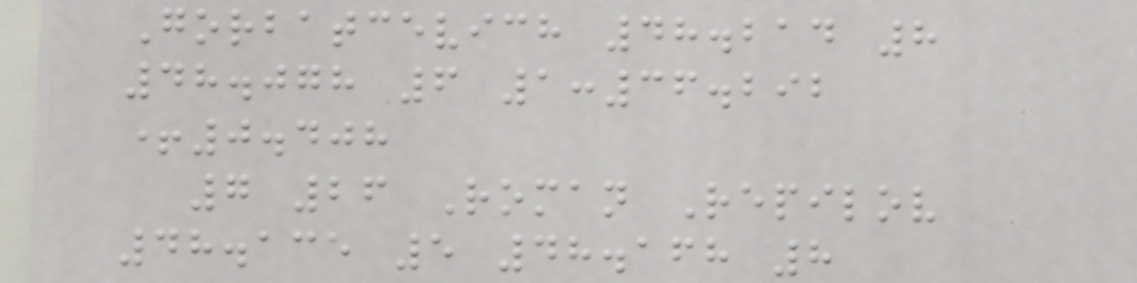Gorbatcevich 48.214 8
48.078 6 1:36.292
+0.408
7 26 Roman Repilov
48.135 5 48.168 8
